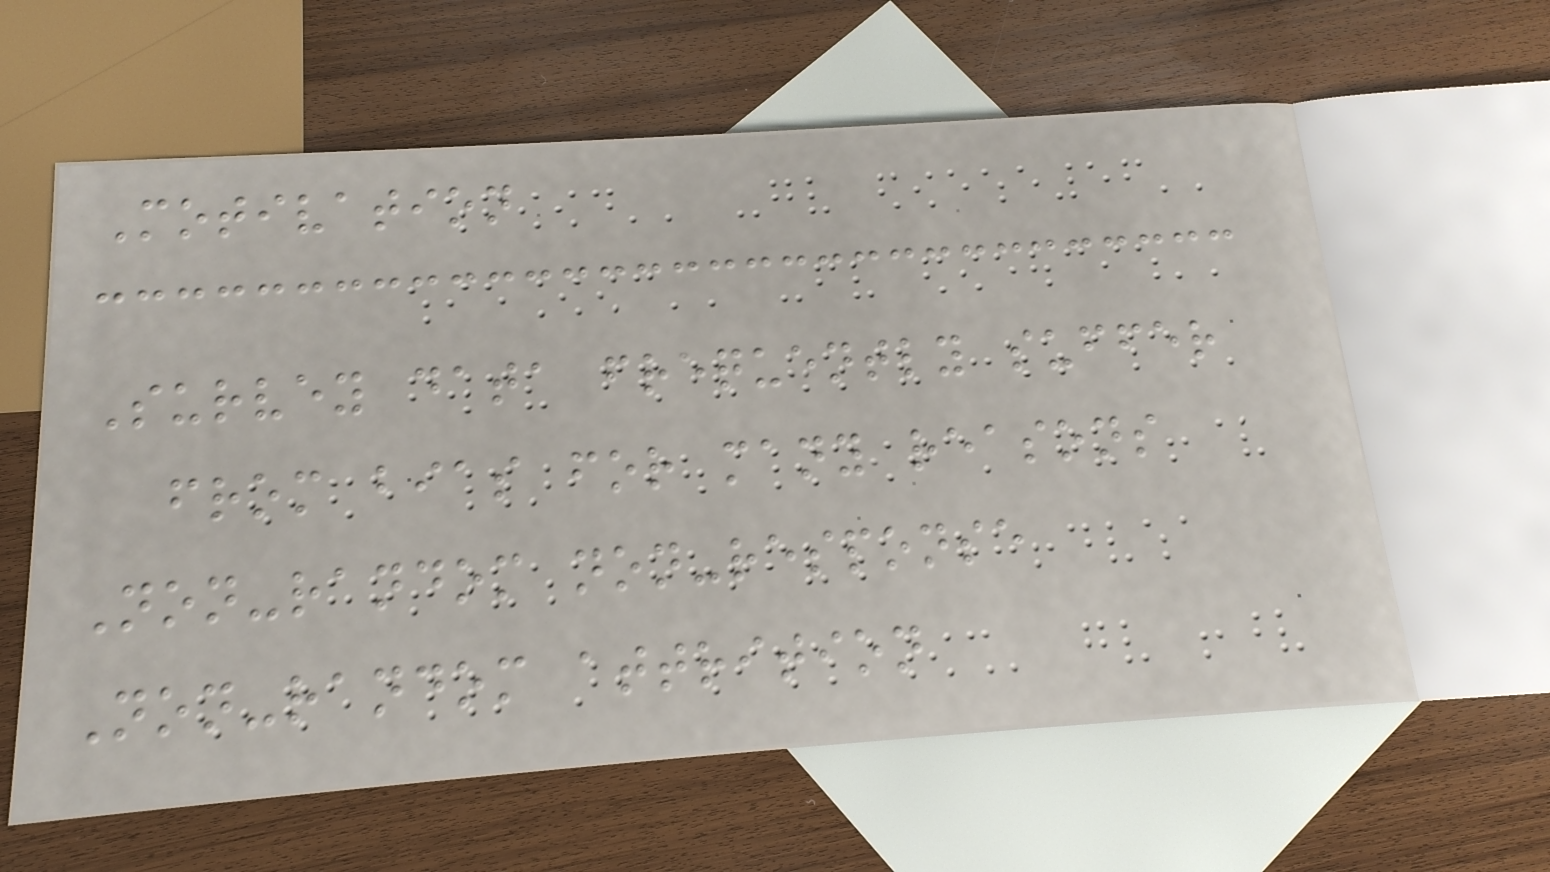Motivation
Survey data frequently suffer
from bias for many reasons
Non-random non-response
Non-random attrition
